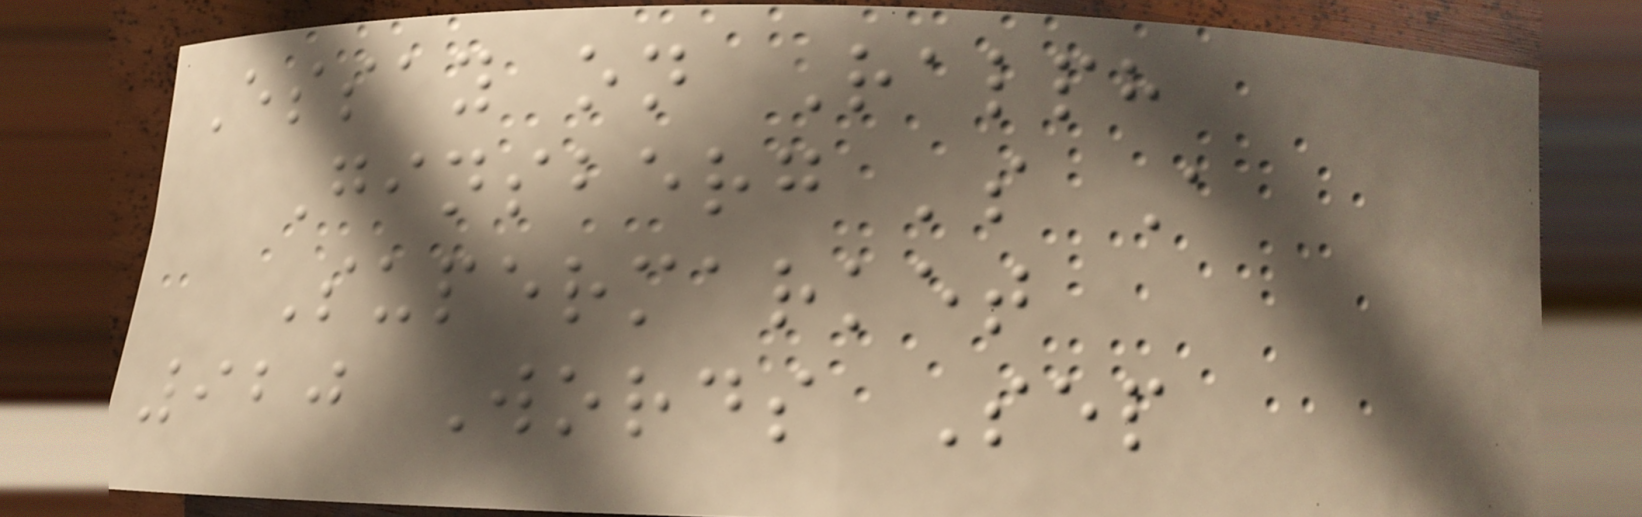Essay on Ralph
Ginsberg 's A
Supermarket
920 Words Sep
